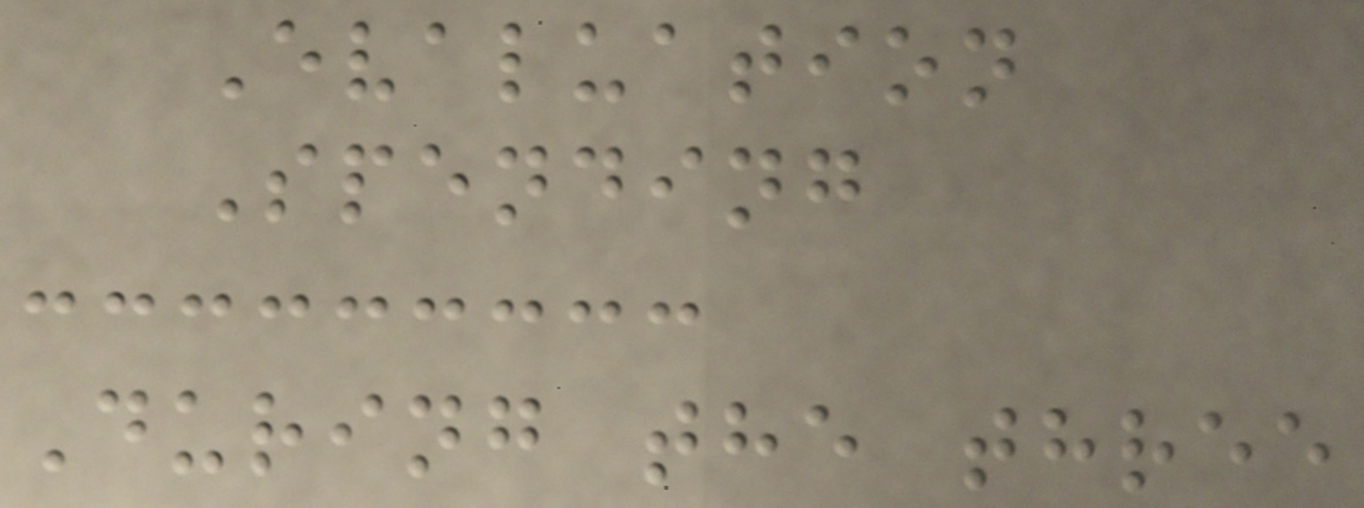Evaluation
Spending
During the three
